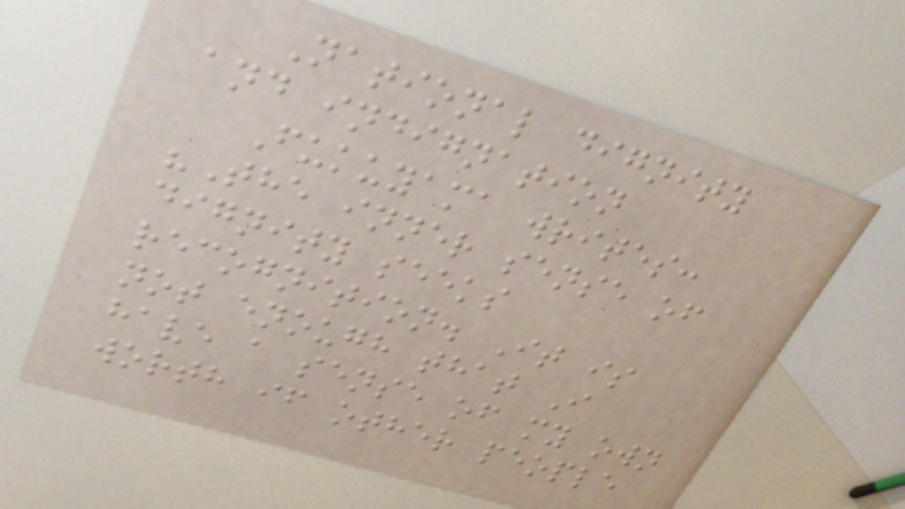National dignity
and indignation
Fukuyama writes:
"The inner sense of
dignity seeks
recognition. It is
not enough that I
have a sense of my own
worth if other people
